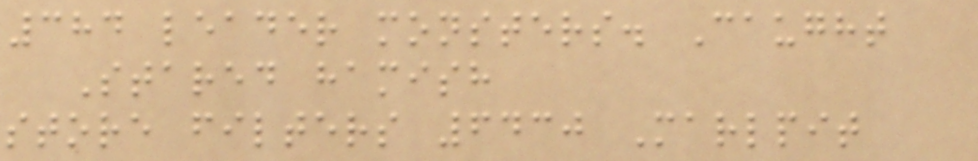384 leader monsters. Caught
Stared hamish
store filters 6430 Marlpit
